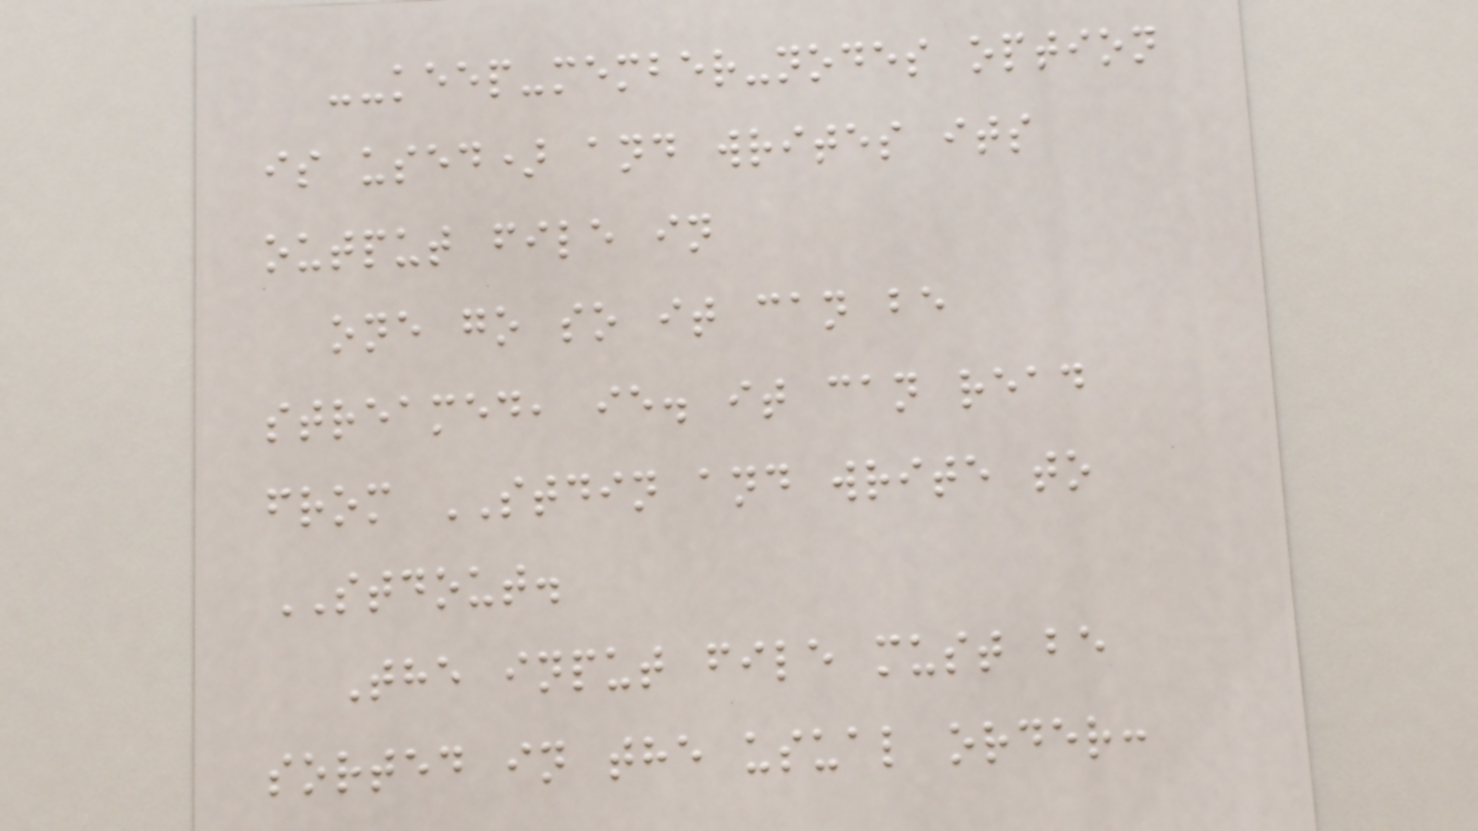--keep-member-nodes option
is used) and writes its
output file in
one go so it can be
streamed, ie. it can read
from STDIN and write to
STDOUT.
The input file must be
sorted in the usual order:
